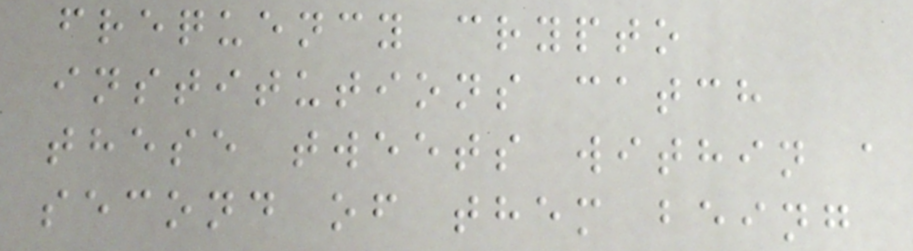frequency crypto
institutions catch
these tweets within a
second of them being
